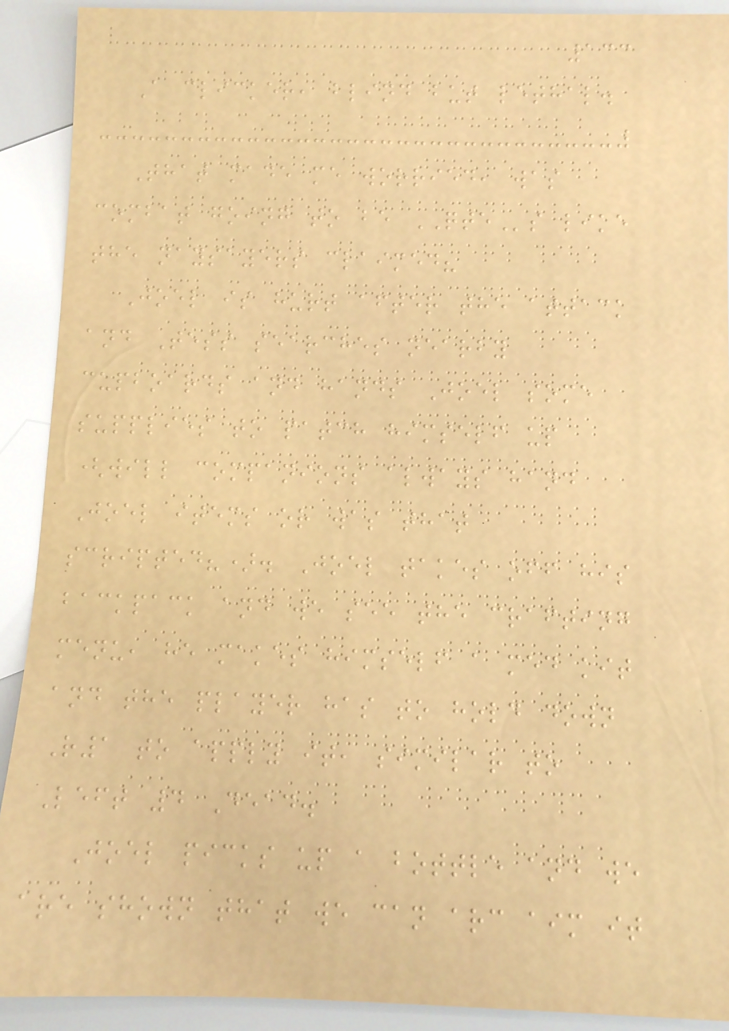133
A clicker, blind but lethal.
That made me worried, was
combat going to be QTEs like
the naysayers claimed?
Joel is hurt after the attack
and Tess searches nearby
cupboards and hands Joel some
supplies to patch himself up
(will companions always hand
Joel items or was that
scripted?). Joel takes off his
backpack and we see the crafting
menu, he makes himself a med kit
and the player has to hold down
R1 to apply it, similar to
Left 4 Dead.
Joel picks up a bottle and we
are shown that we can arc aim it
